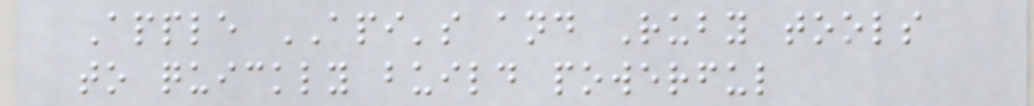Apple API's and Ruby tools
to quickly build powerful
